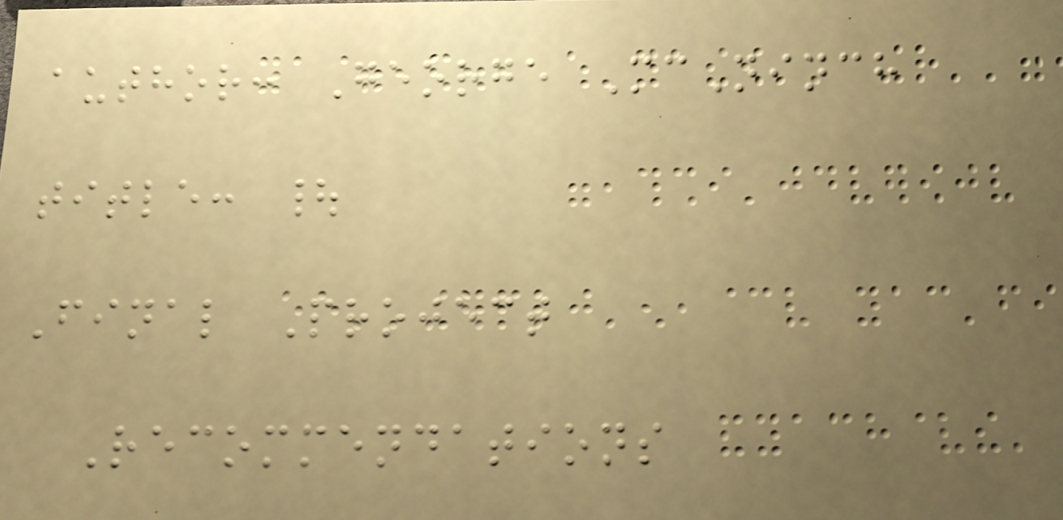author: George McNinch
title: |
Final Project
Recommendations
